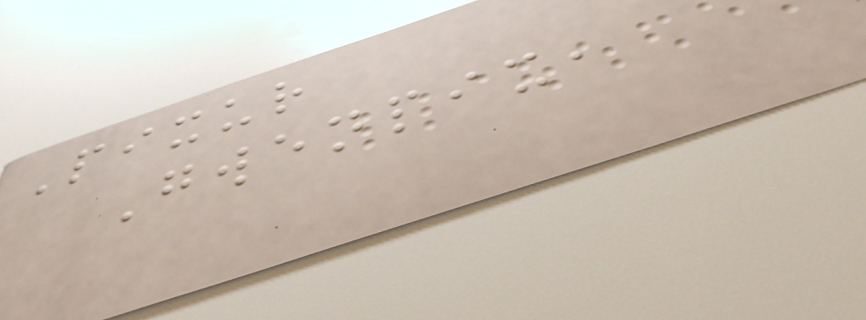Pixur
Gwenpix,
